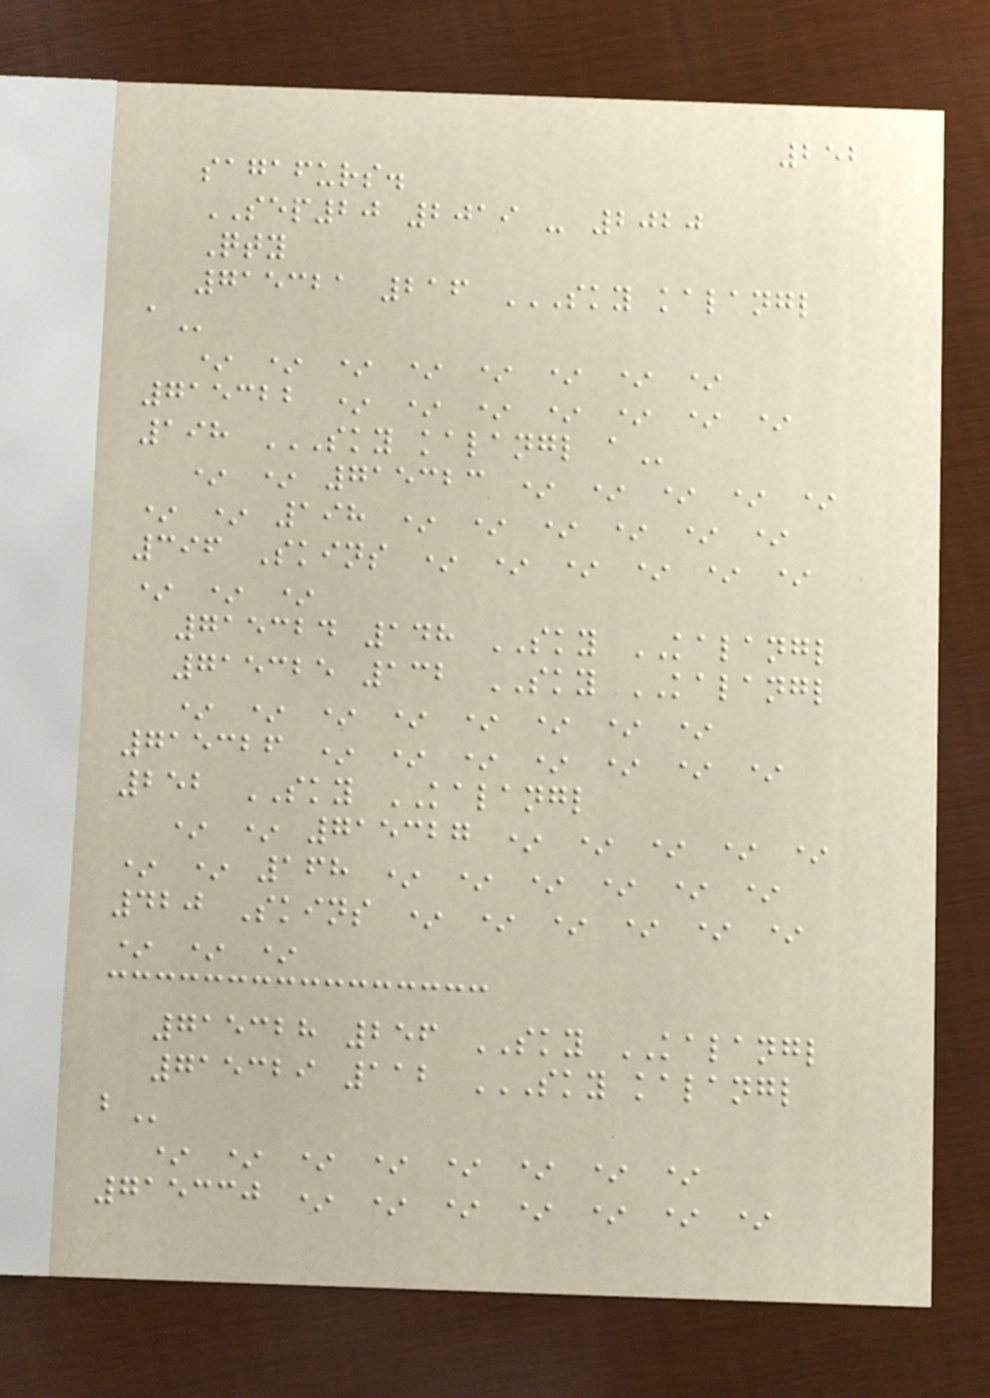252
sagafurs.
SEP20 2019 - 2020
Qty
715321 216 SKY KALANGL
A
* * * * * * * *
715322 * * * * * * *
198 SKY KALANGL A
* * 715323 * * * * *
* * 198 * * * * * *
396 Skins * * * * * *
* * *
715324 148 SKY KALANGL
715325 132 SKY KALANGL
* * * * * * * *
715326 * * * * * * *
252 SKY KALANGL
* * 715327 * * * * *
* * 168 * * * * * *
420 Skins * * * * * *
* * *
715328 256 SKY KALANGL
715329 112 SKY KALANGL
B
* * * * * * * *
715330 * * * * * * *
